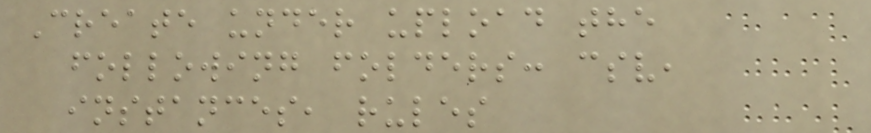Create under upload the
following folders: csv,
instances, rules
